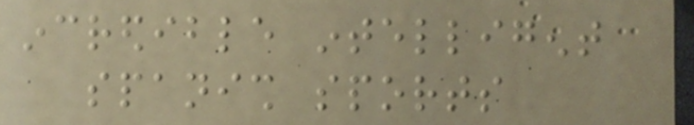incredible intelligent
spanish sports
